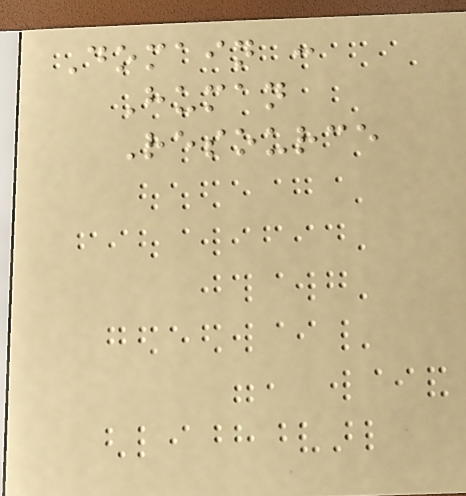Domain :
Human
Resource
